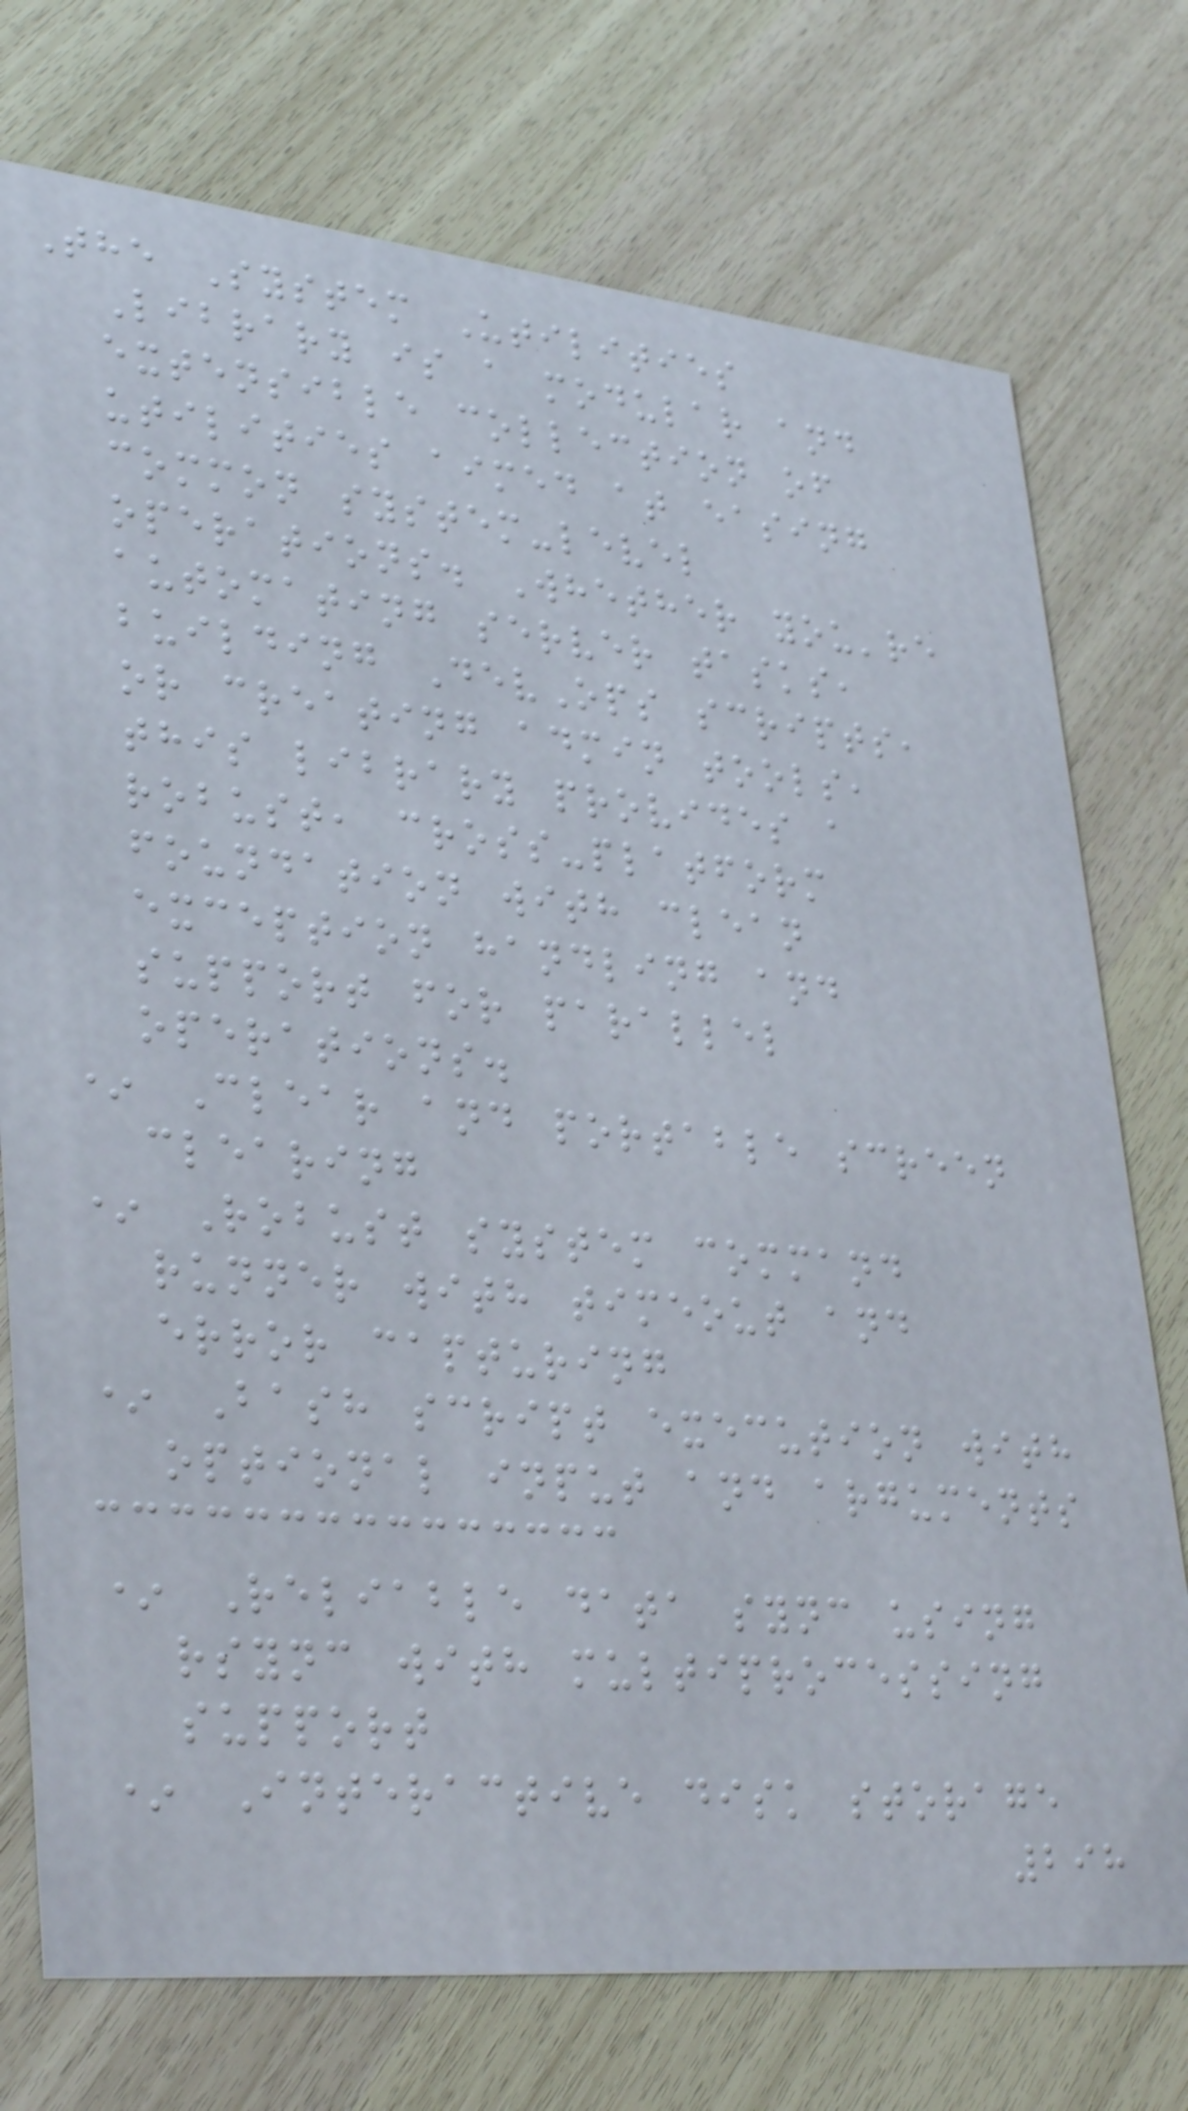The System Utilities
Library is a modular and
extensible collection of
utilities aimed at easing
common system-level
operations. Whether you're
automating server tasks,
building DevOps scripts,
or creating admin tools,
this library provides a
robust, cross-platform
foundation with clean
exception handling and
support for parallel
operations.
* Clear and portable screen
clearing
* Robust system command
runner with timeout and
error capturing
* Bash script execution with
optional input and arguments
* Reliable data sync using
rsync with multiprocessing
support
* Interactive disk storage
298
